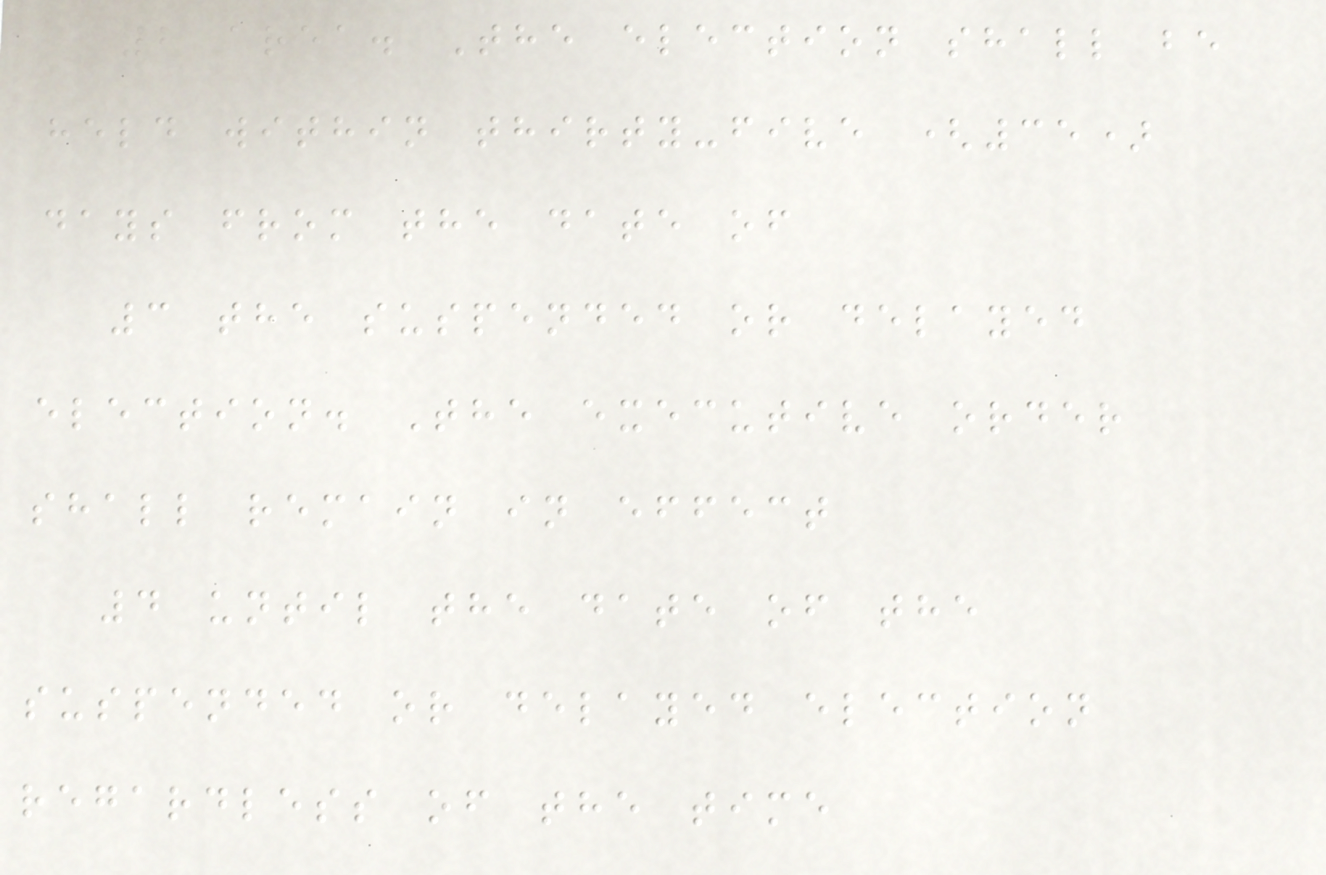2 area. The election shall be
held within thirty-five (35)
days from the date of
3 the suspended or delayed
election. The executive order
shall remain in effect
4 until the date of the
suspended or delayed election
regardless of the time
